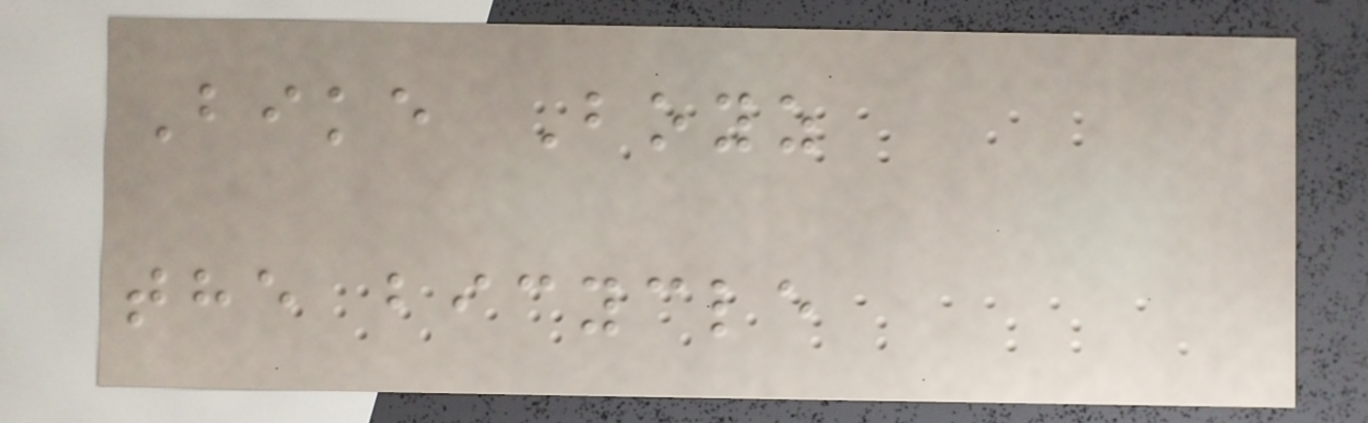Bike Boyz
the bicycle
